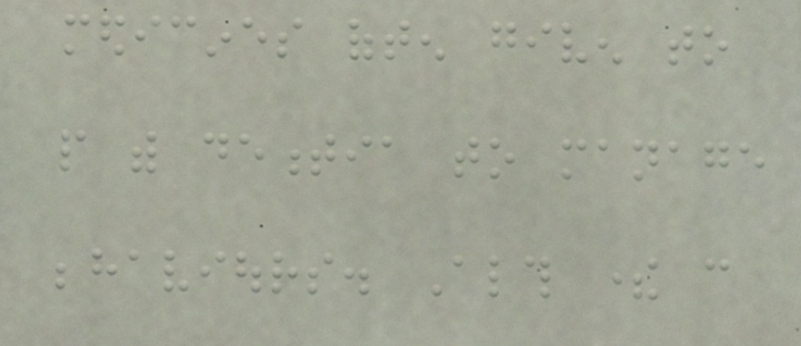medicines often given to
people with dementia to manage
behaviours. Although there can
